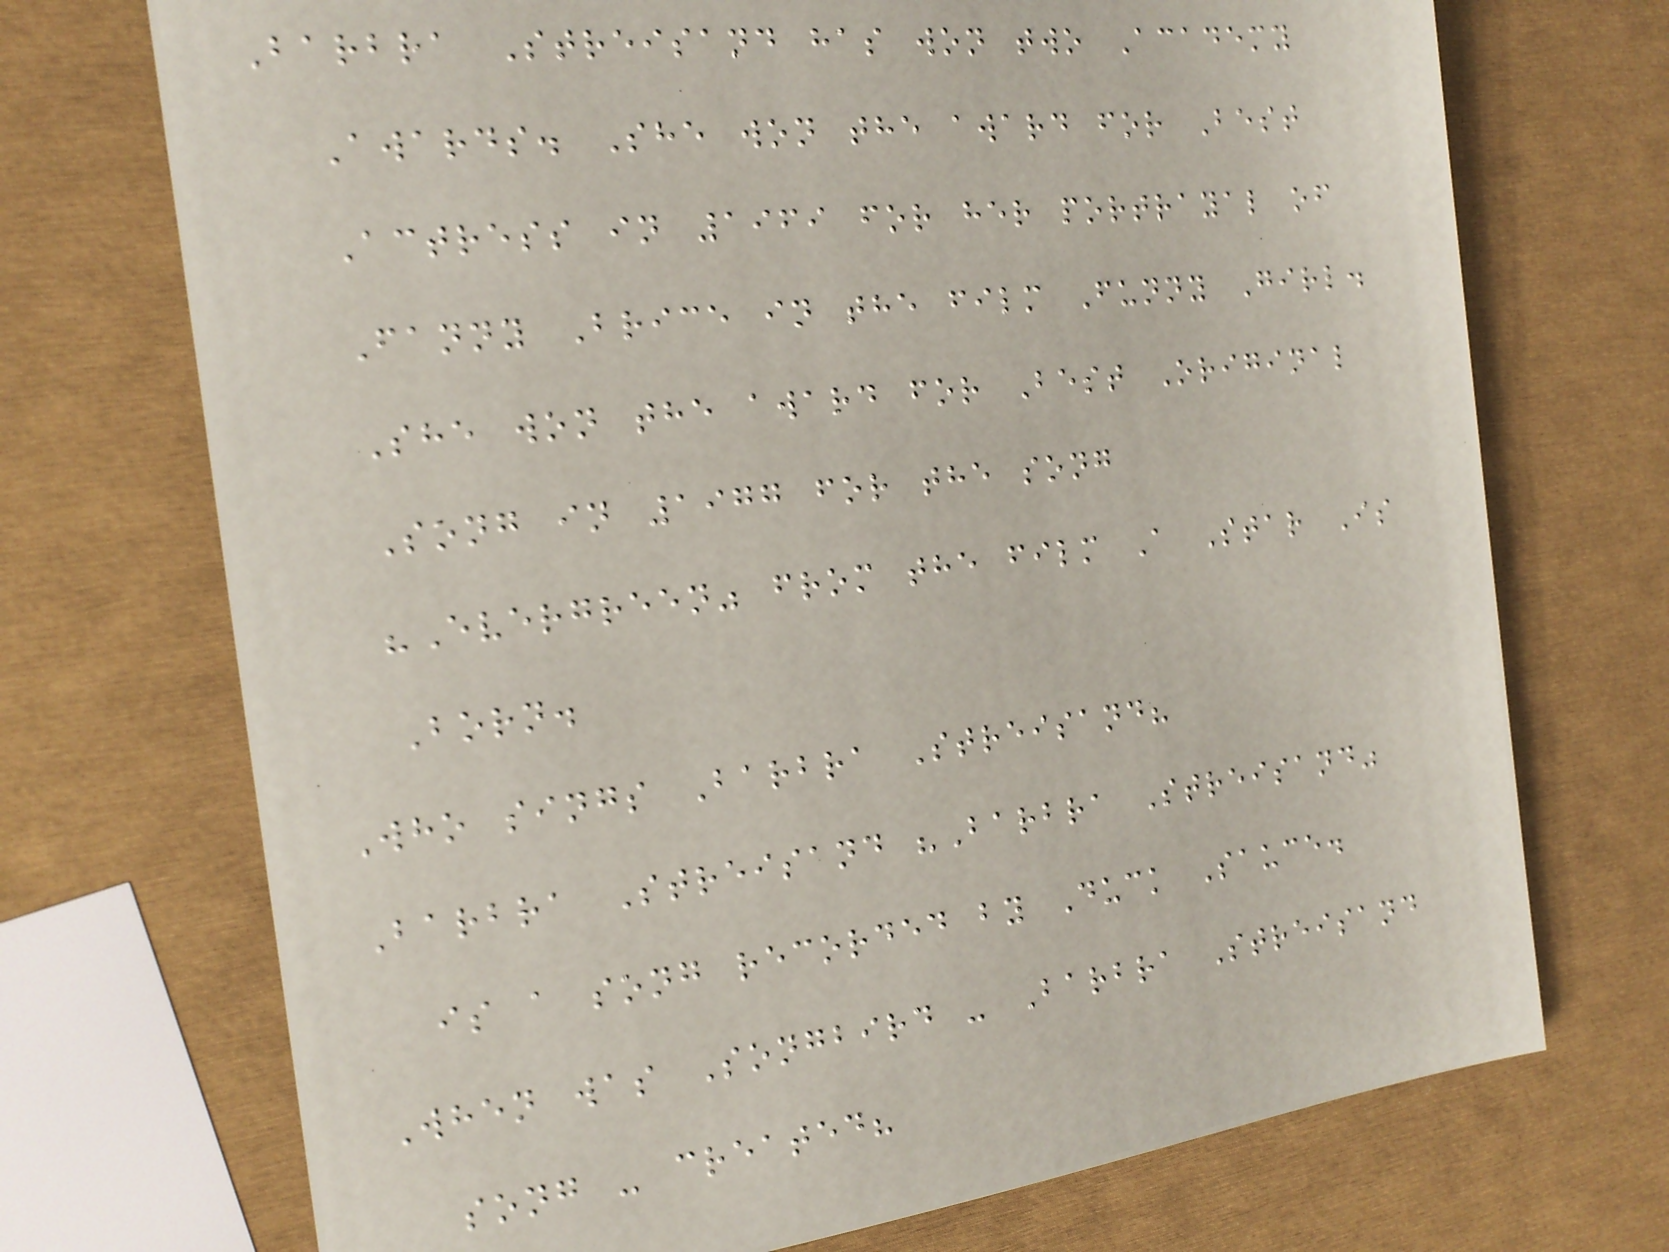Barbra Streisand has won two Academy
Awards. She won the award for Best
Actress in 1969 for her portrayal of
Fanny Brice in the film Funny Girl.
She won the award for Best Original
Song in 1977 for the song
"Evergreen" from the film A Star Is
Born.
Who sings Barbra Streisand?
Barbra Streisand "Barbra Streisand"
is a song recorded by Duck Sauce.
When was Songbird - Barbra Streisand
song - created?
